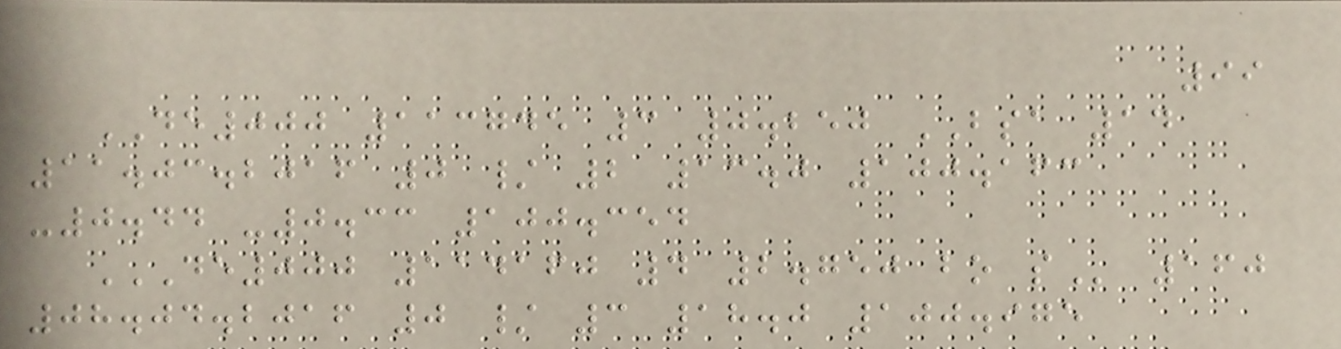99
DE000 113745 3 0.250 BSA 14
11.03.2016 0 / 2 13.0 100.163
-0.44 -0.33 100.354
DE000 114160 4 2.750 BO S 160
08.04.2016 0 / 3 18.0 100.975
